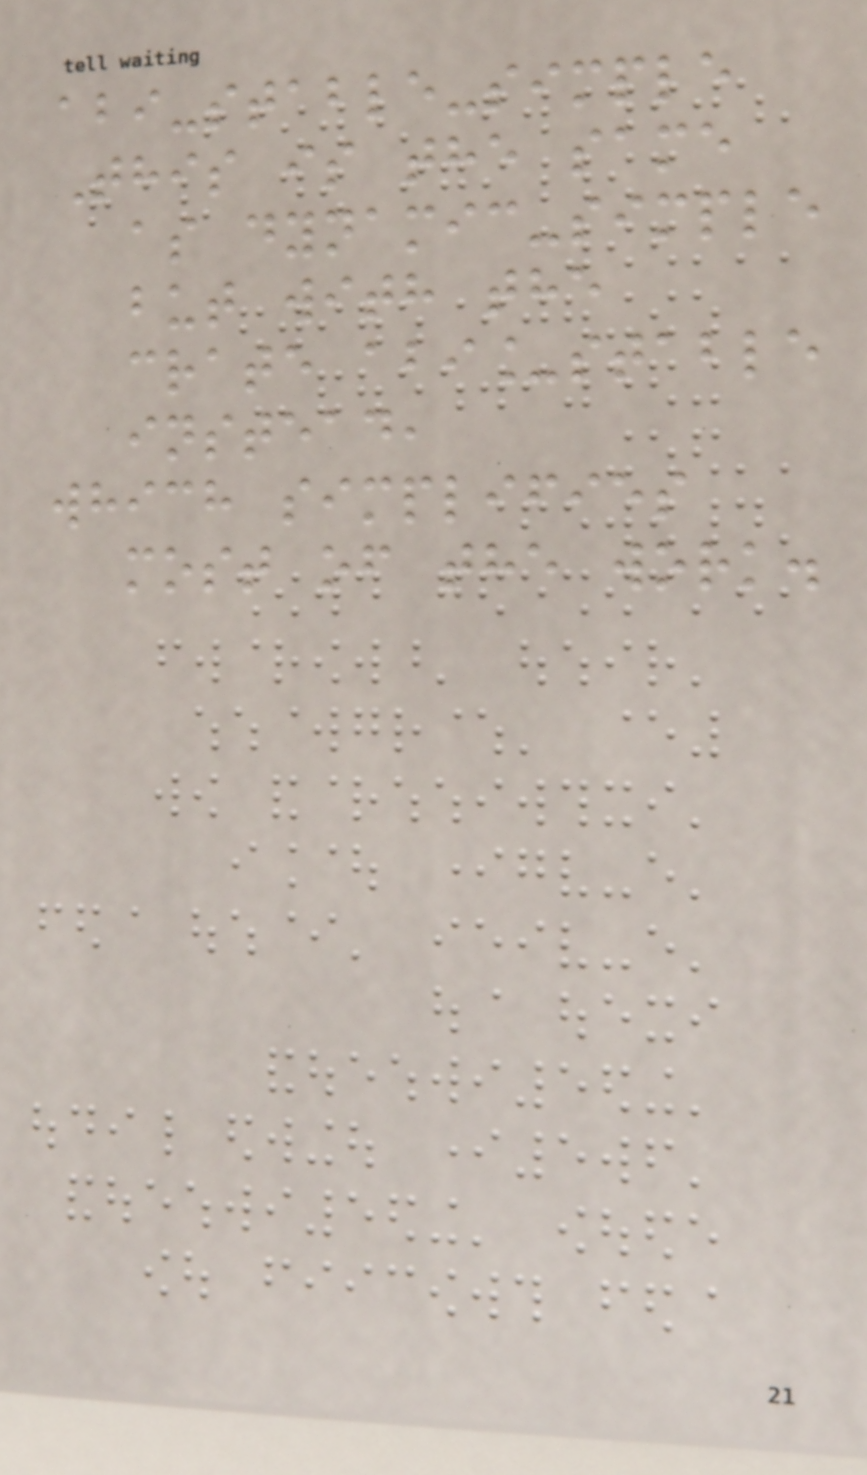abi-stable-simple
This is the same
as dynamic-simple
but with the
crate abi_stable
instead,
which simplifies
most of the work.
